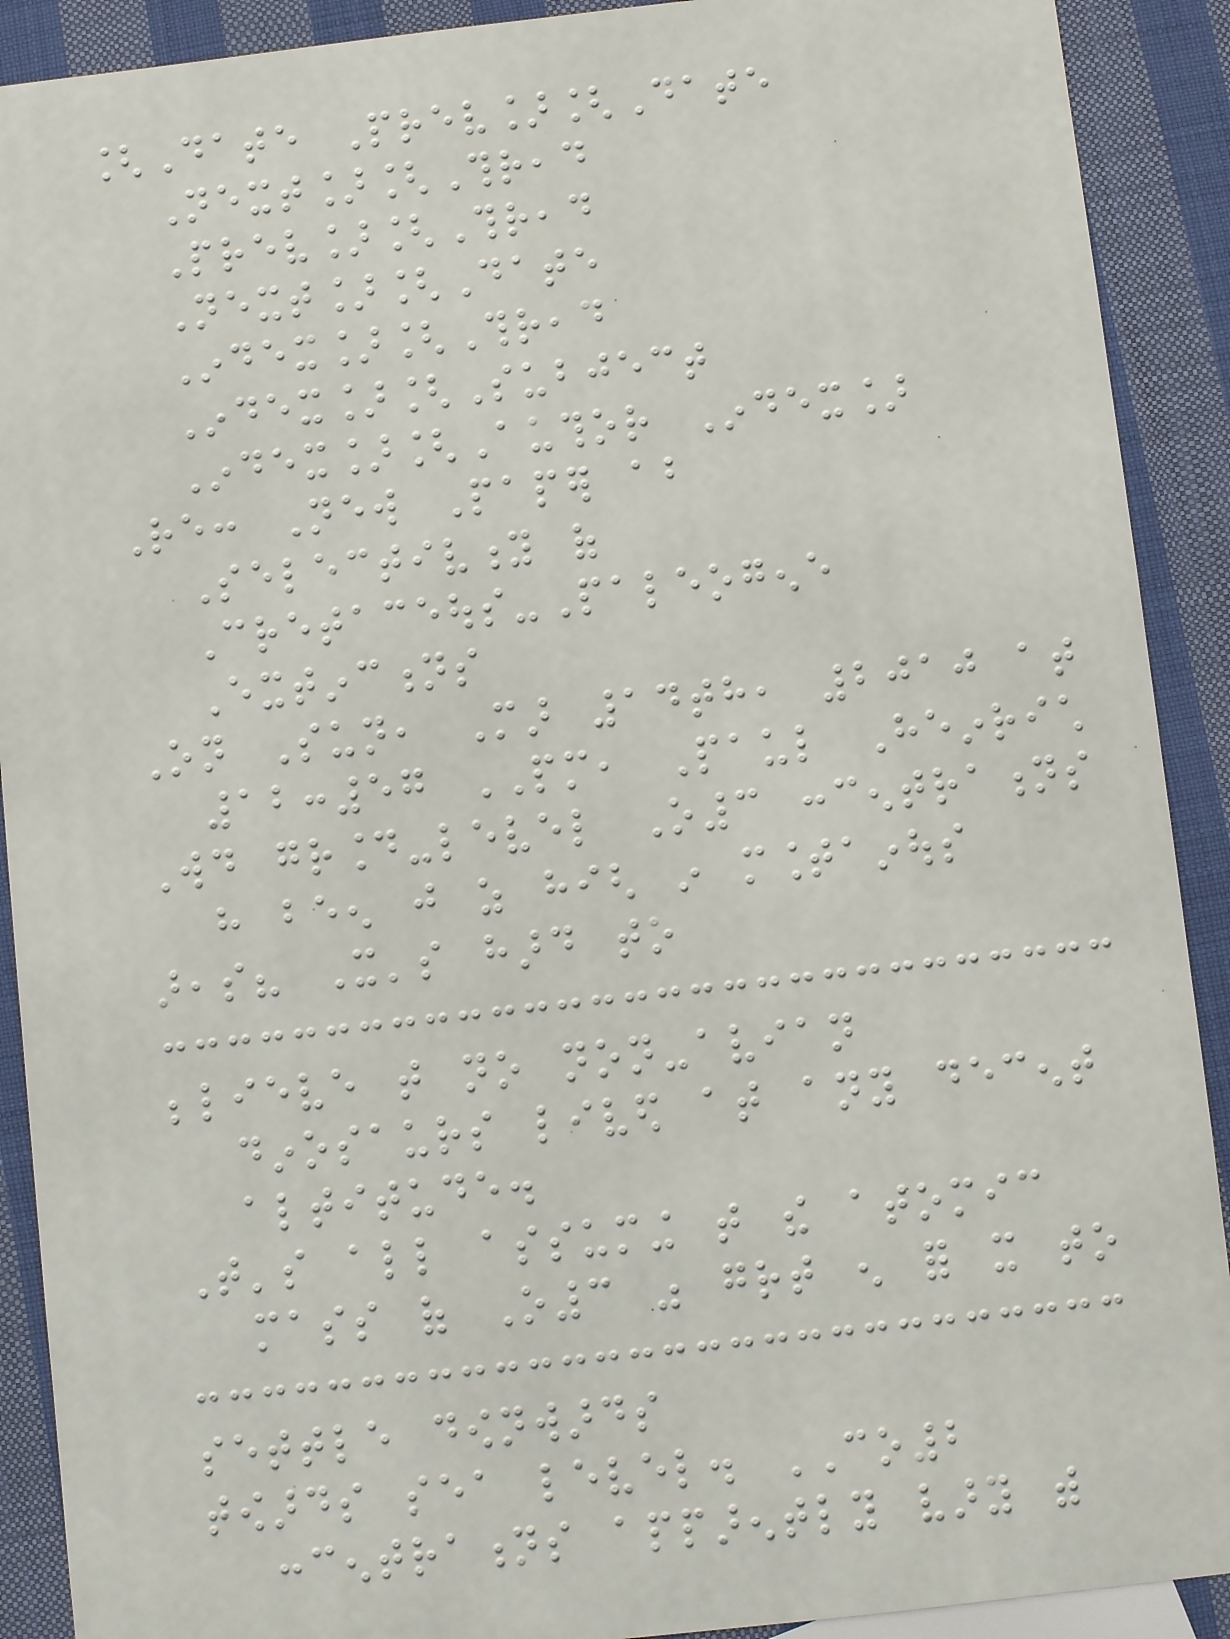[Date Prev][Date
Next][Thread
Prev][Thread
Next][Date
Index][Thread
Index][Subject
Index][Author Index]
Re: New Paper about
Selectivity of
Cretaceous-Paleogene
Extinctions
On Sun, Mar 14th, 2010 at
12:57 PM, Paul Heinrich
Would ground-level O3 concentrations
have been just as high in mountainous
areas? It's hard to
believe that no non-avian
dinosaurs lived at any decent
altitude.
That's all assuming that the atomic
mass of O3 was great enough for it to
settle downwards
towards sea level. CO2
concentrations apparently vary with
